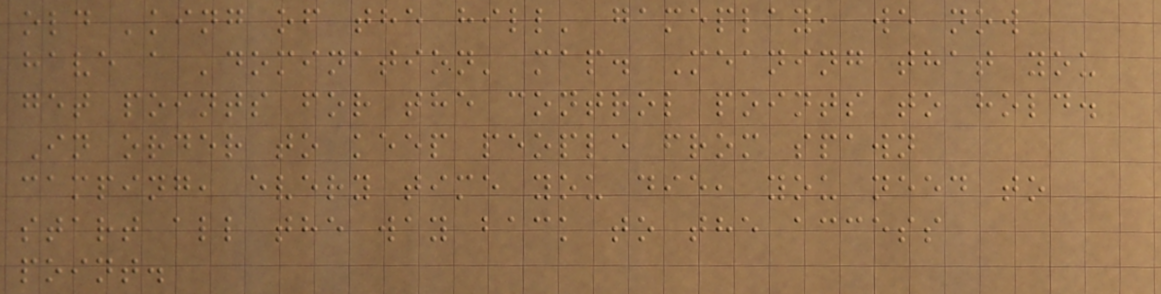old 'king of the hill' gameplay, we now
have a 'domination' map. Meaning that you
get points for the control points to hold.
In order to keep people from spawn
camping, every time you die, you need to
start all the way back to the access
point.
